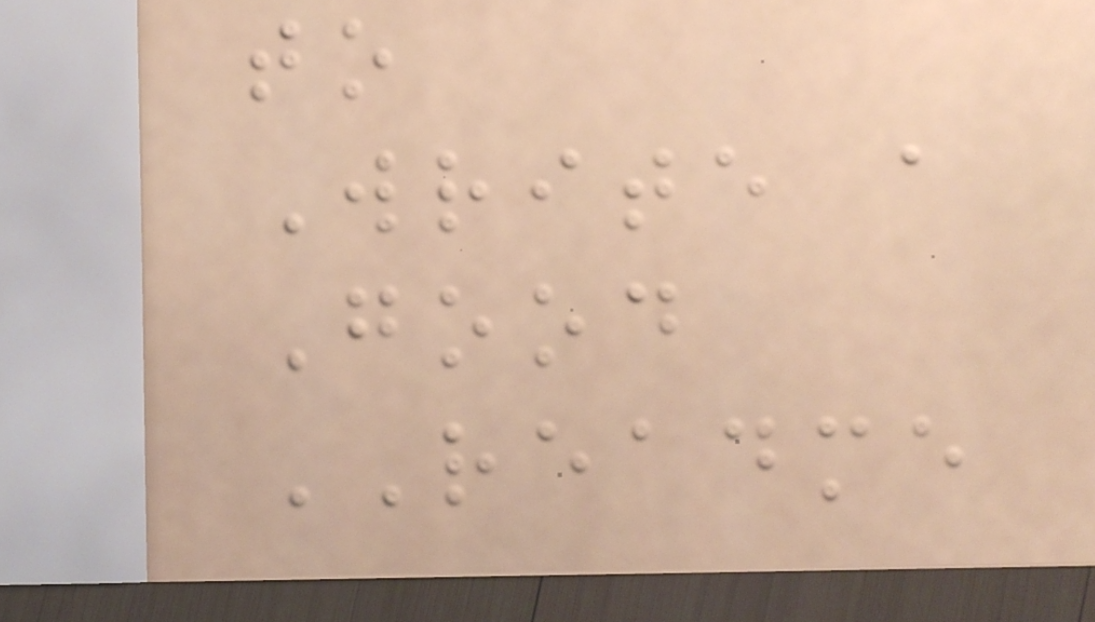to
Write a
Good
README
